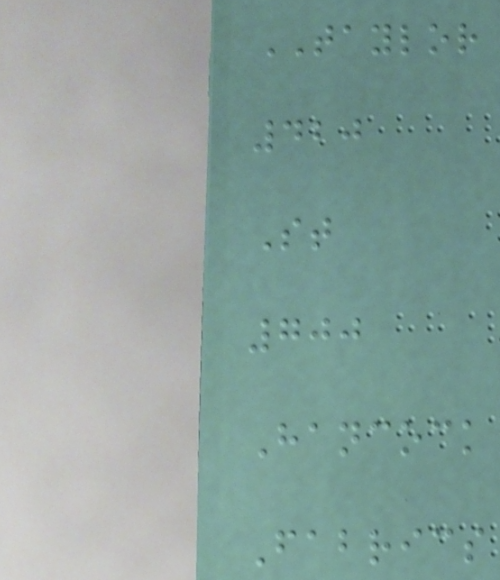TAYLOR
420
St
700
Hancock
Fabrics
